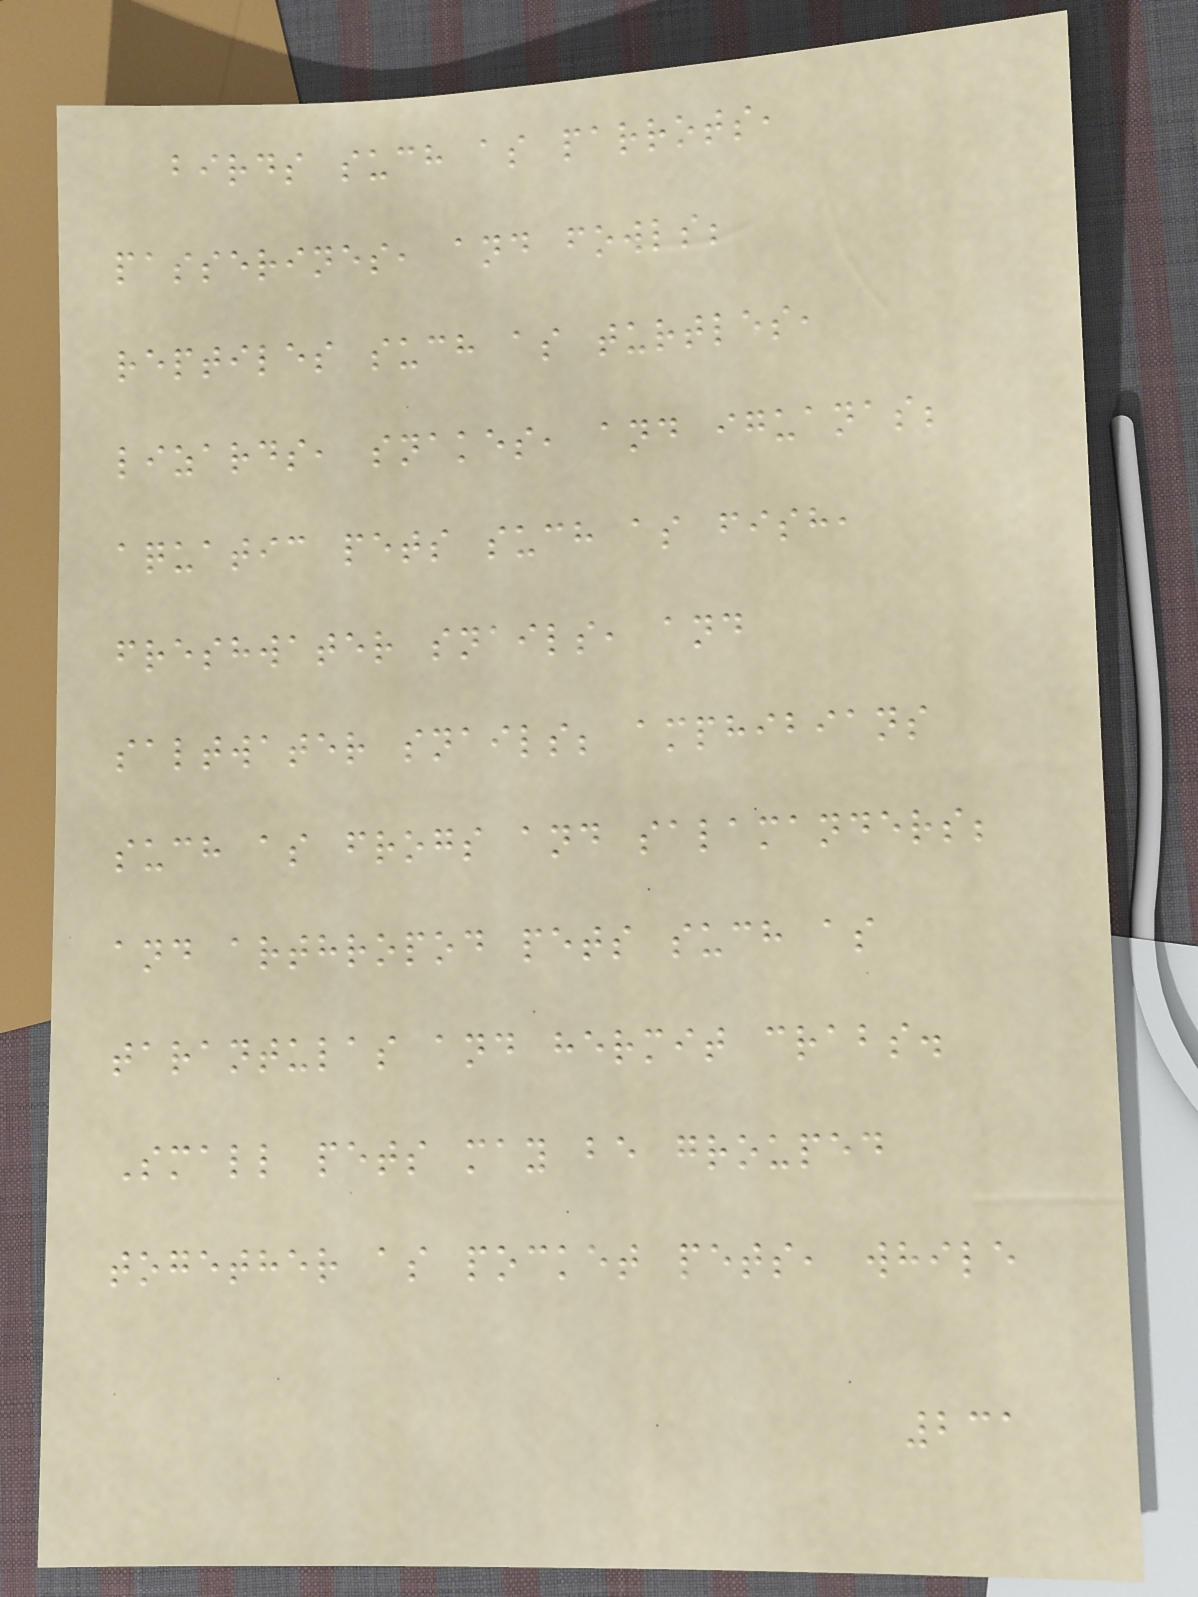birds such as parrots,
passerines, and fowls;
reptiles such as turtles,
lizards, snakes, and iguanas;
aquatic pets such as fish,
freshwater snails, and
saltwater snails; amphibians
such as frogs and salamanders;
and arthropod pets such as
tarantulas and hermit crabs.
Small pets may be grouped
together as pocket pets, while
231
